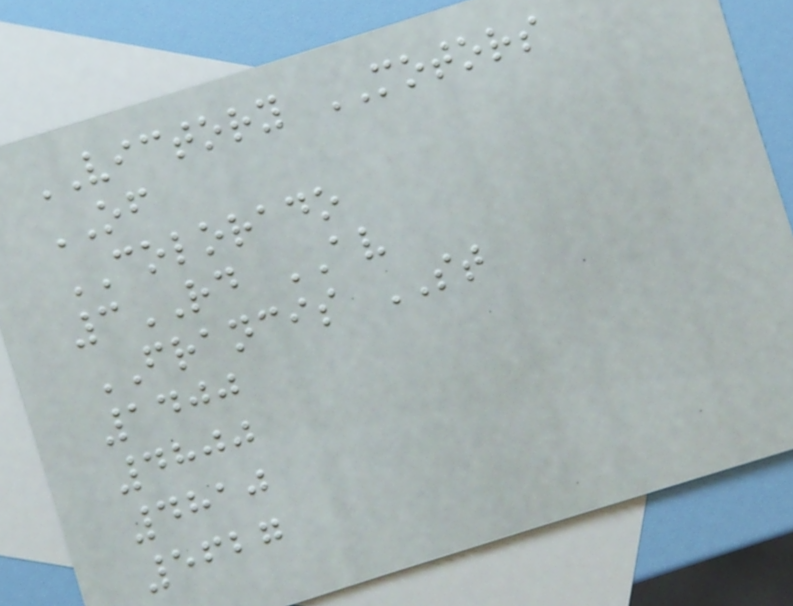VICTORY MOTORS
OF
COLORADO
3RD AV
FRANCIS ST
1400
4800
4810
5627
